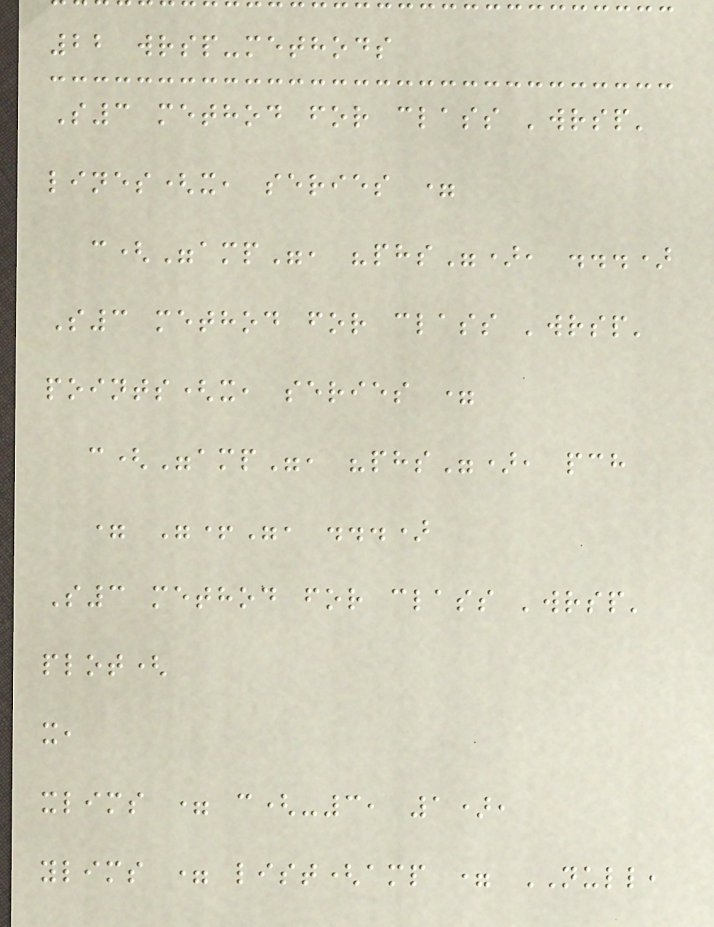22 wrsp-methods
S3 method for class 'wrsp'
lines(x, series =
c("amp", "phs"), ...)
S3 method for class 'wrsp'
points(x, series =
c("amp", "phs"), pch
= "+", ...)
S3 method for class 'wrsp'
plot(
x,
xlims = c(-3, 1),
ylims = list(amp = NULL,
